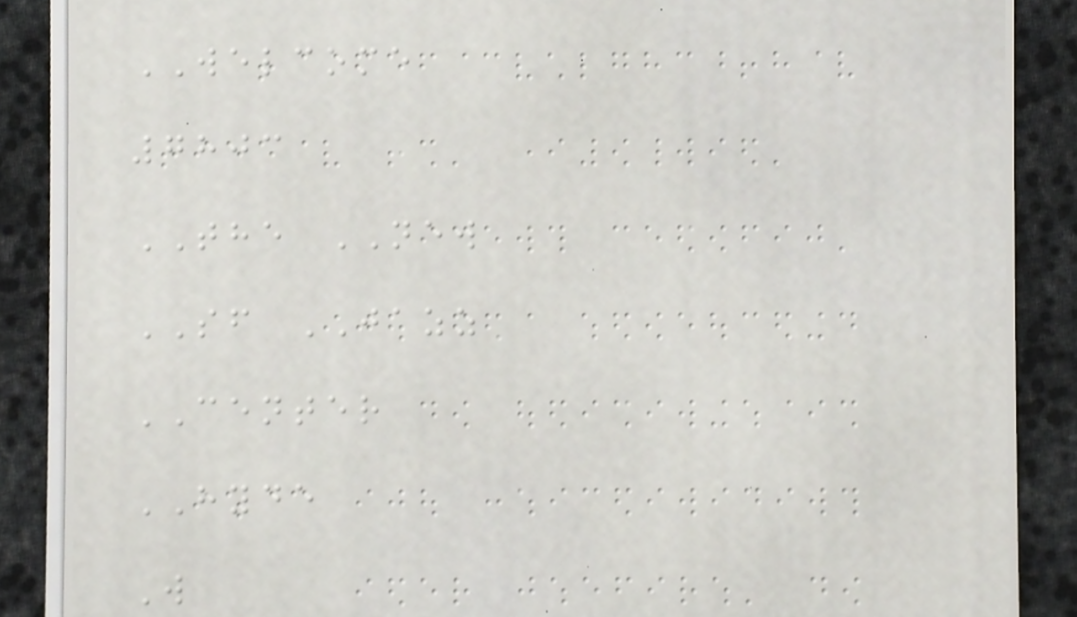WELCOME
7803
THE NEW
SF JAZZ
CENTER
HYDE
W
